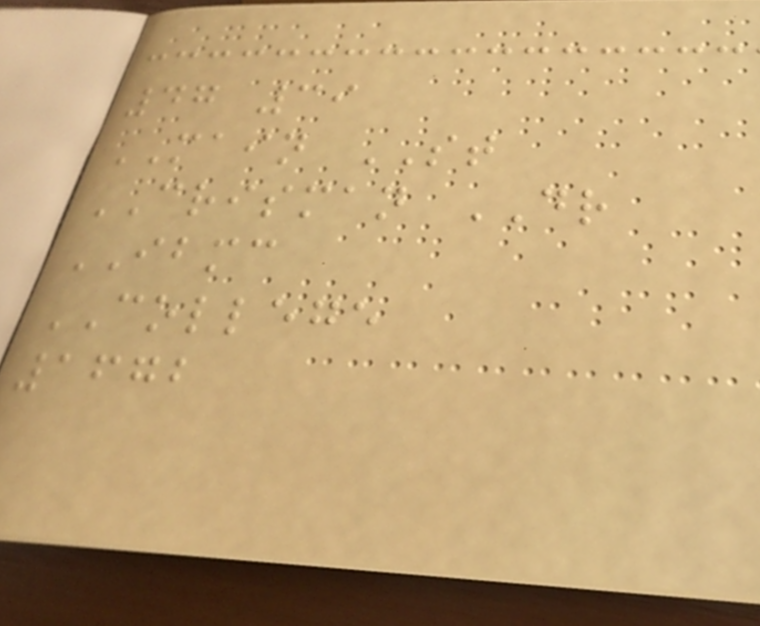47 39
MAIN ST
CRISMAN DR
IBMC
COLLEGE
1672
